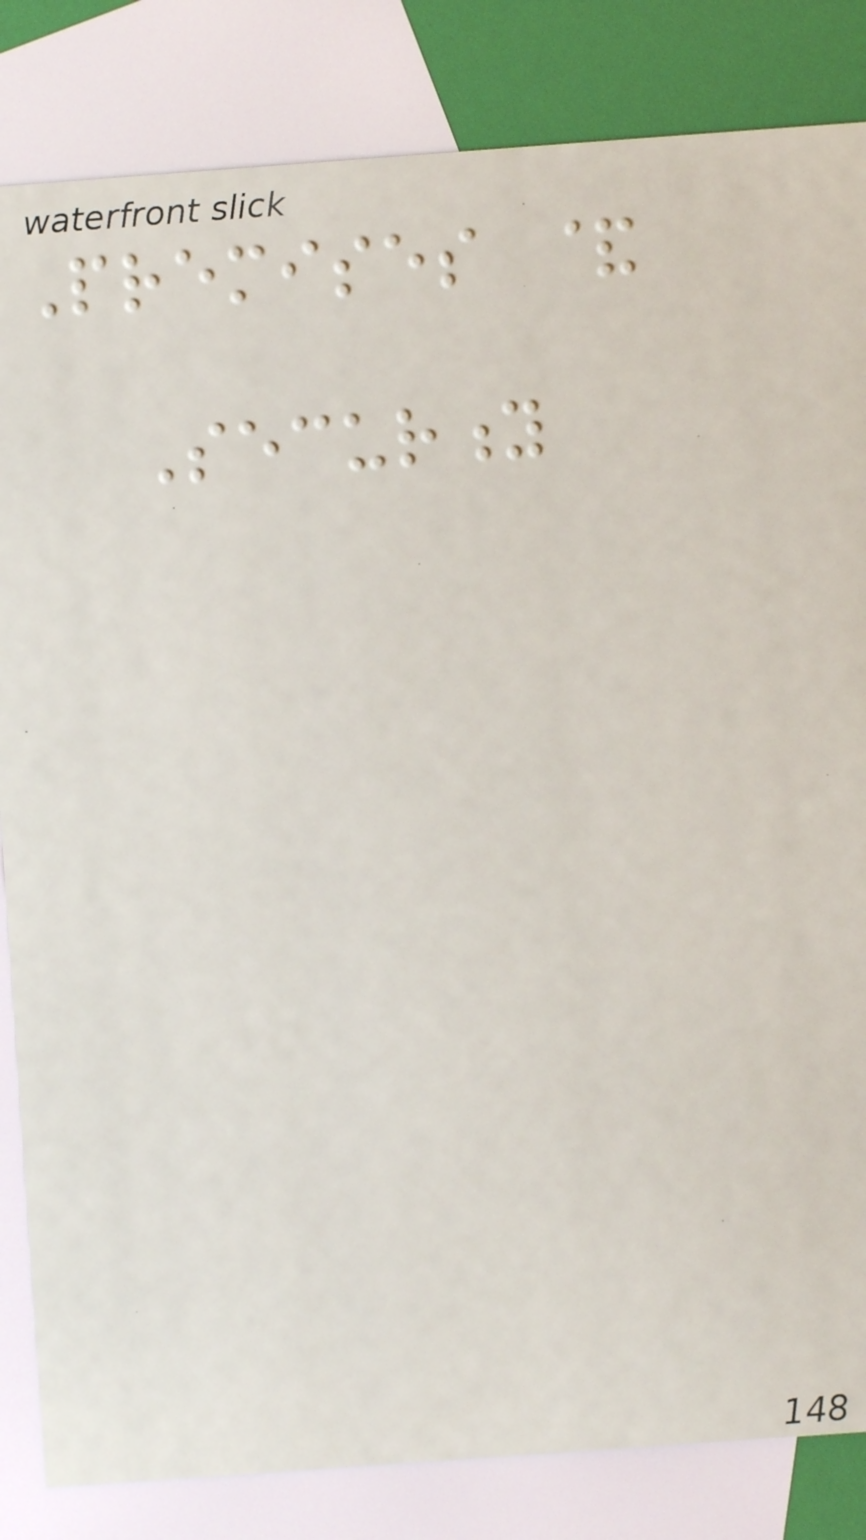Premises &
Security
